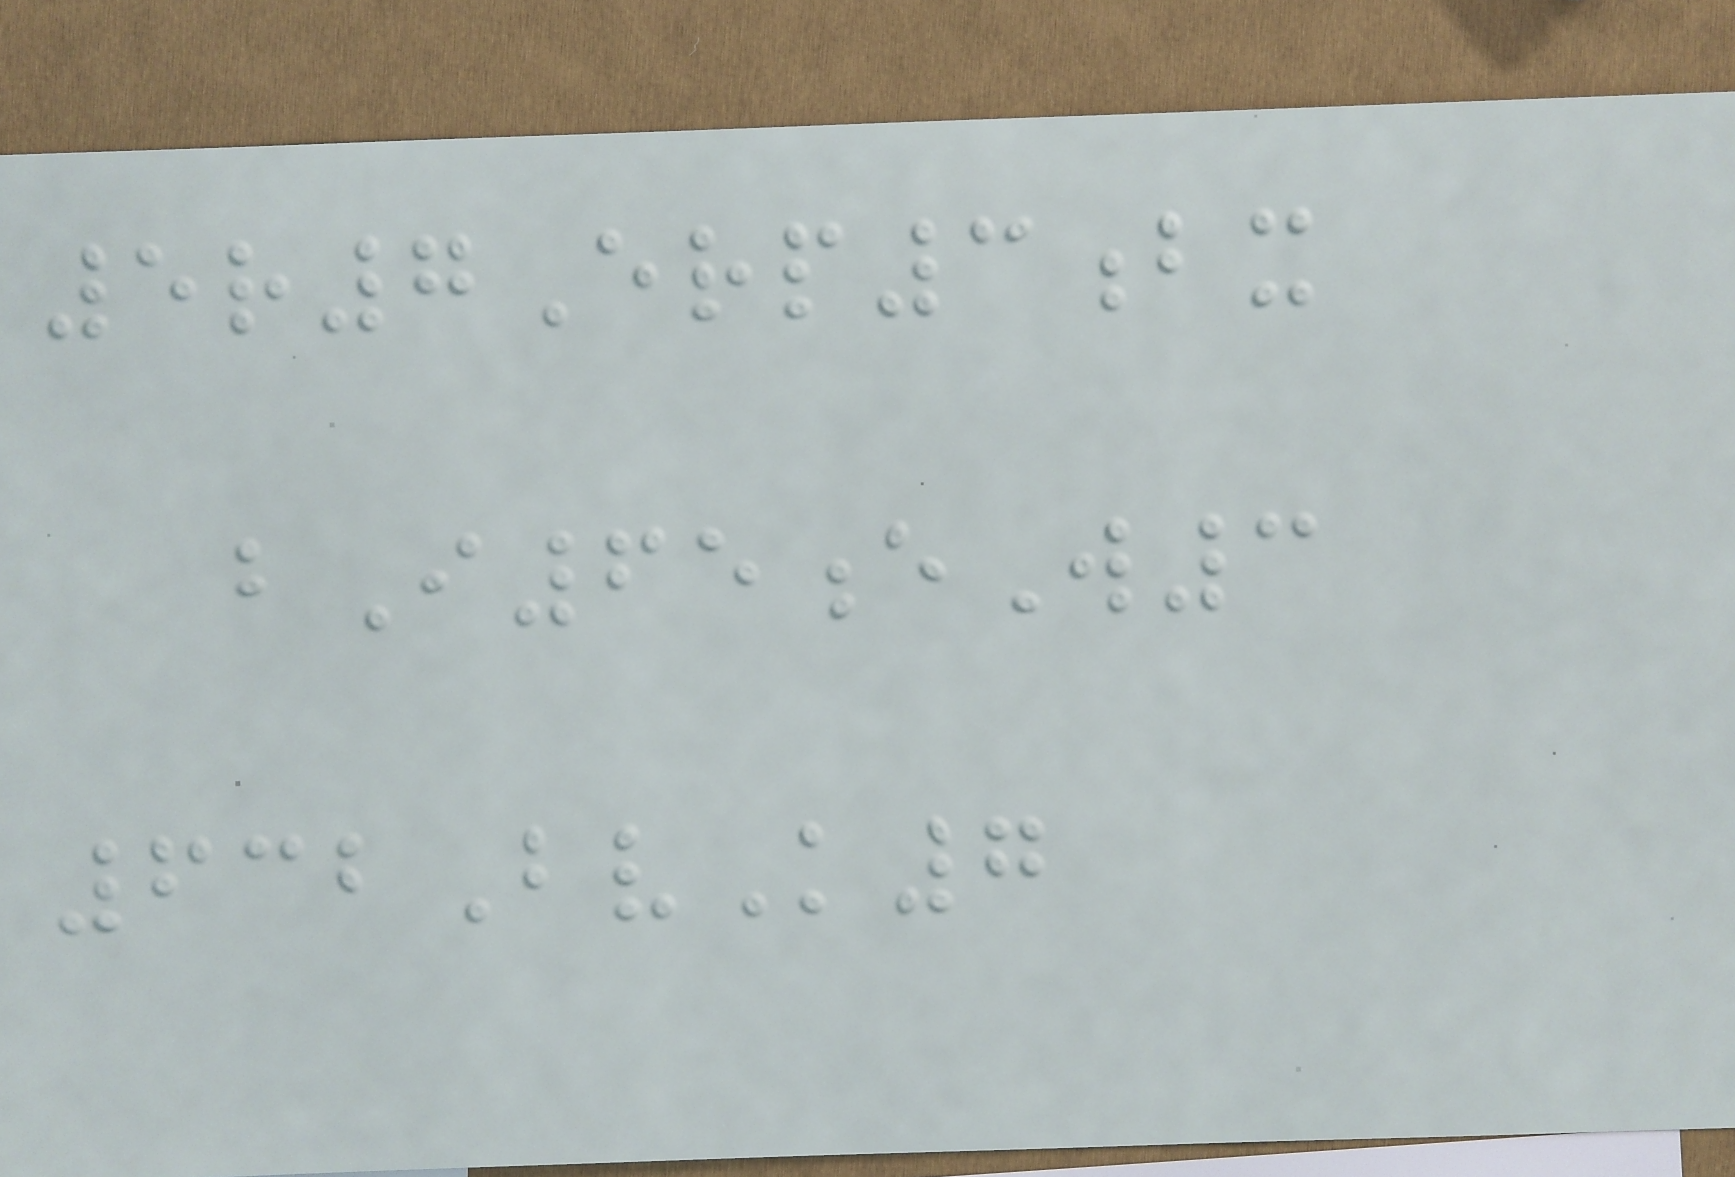5r7Erp3bx
bI65eW3
632BvK7
